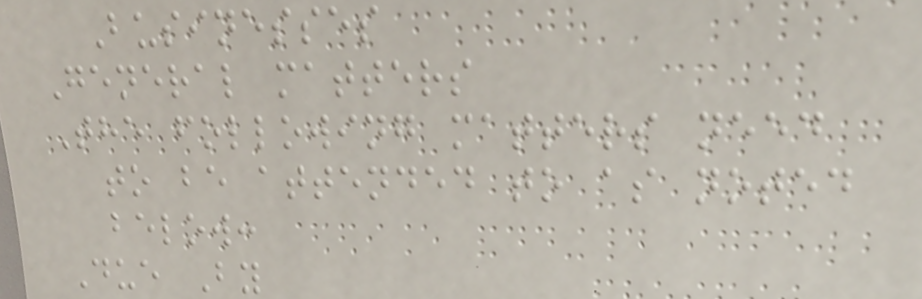Businesses
General matters
The following matters need
to be attended to as noted
below:
Due By
